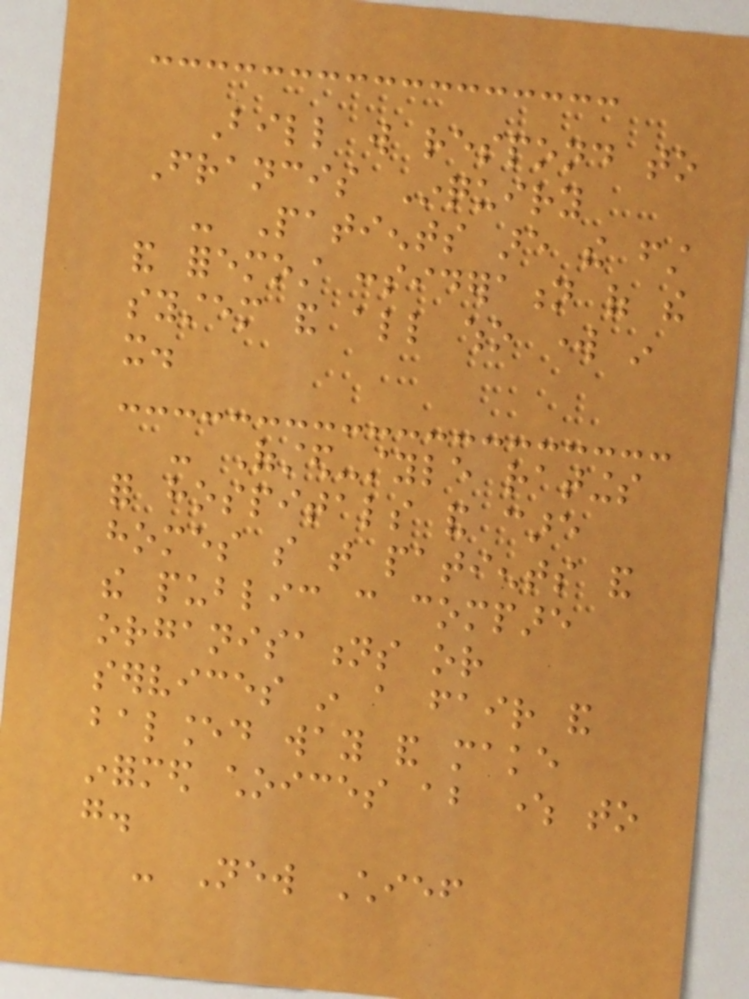Bill will respond to
Francis Inquiry
- Patients are the first
and foremost consideration of the
system and all who work in
it.
- Ofsted-style ratings
for hospitals and care
homes so that patients and
the public can compare
organisations or
services in a fair and
balanced way and make
informed choices about where to
go.
- New Chief
